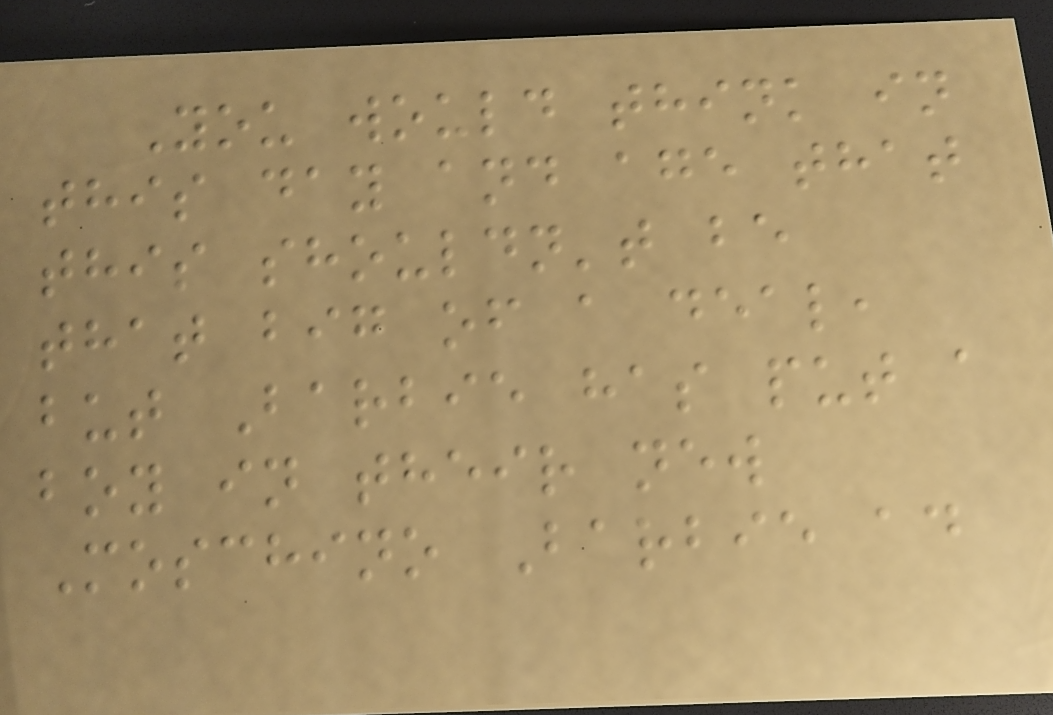You would think in
this day and age that
this shouldn't be
that big of a deal,
but Barbie has put a
boy in their new
Moschino Barbie ad
